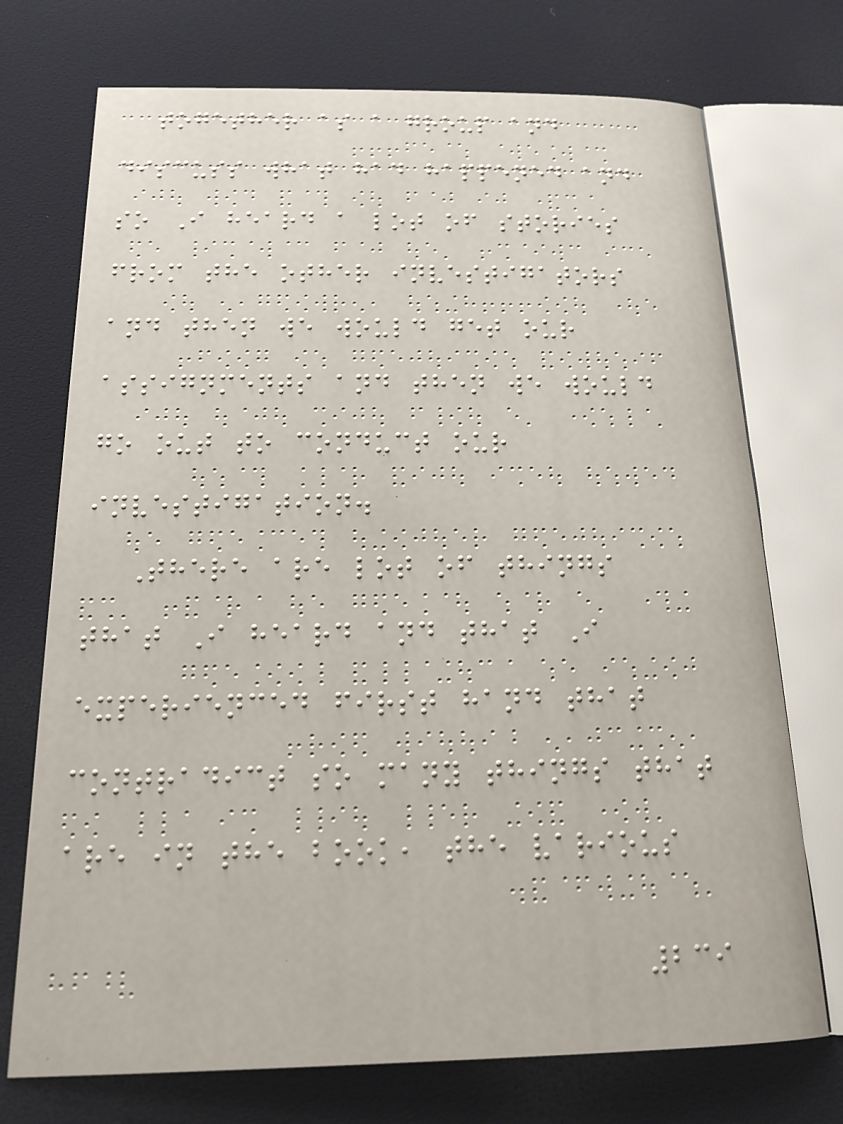together as a group and
discuss what had happened and
so I heard a lot of stories
from the other investigators
and then we would get our
assignments and then we would
go out to conduct our
investigation.
There are lot of things
that I heard and that I
experienced first hand that
contradict so many things that
are in the book, the various
239
